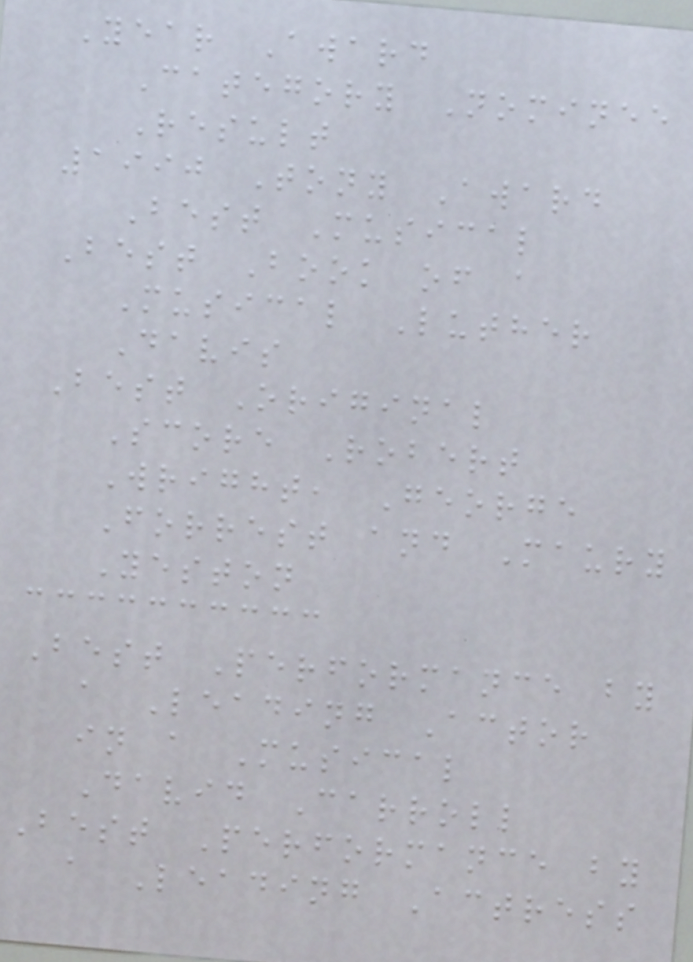Year Award
Category Nominee
Result
1990 Tony Award
Best Musical
Best Book of a
Musical Luther
Davis
Best Original
Score Robert
Wright, George
Forrest and Maury
Yeston
Best Performance by
a Leading Actor
in a Musical
David Carroll
Best Performance by
a Leading Actress
